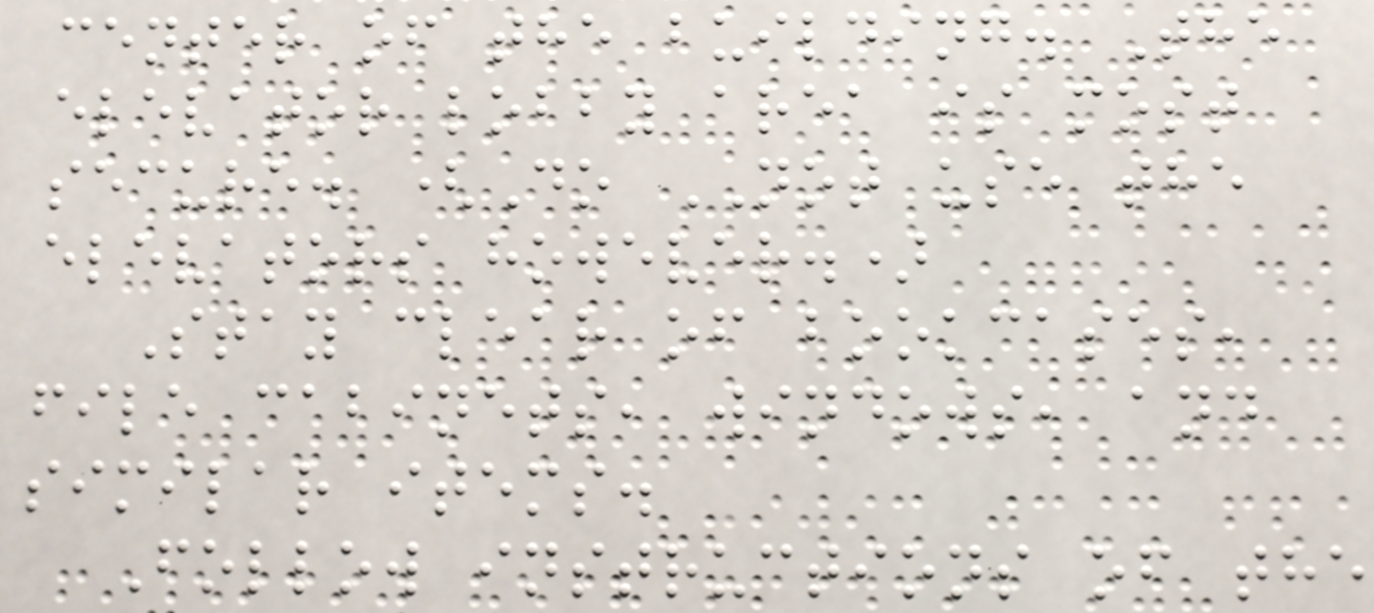center of the building. The
elevator lobby area is most
secure. (Do NOT use the
elevators however.)
Stay clear of bookcases,
file cabinets, windows, and
similar items.
Follow instructions of the
